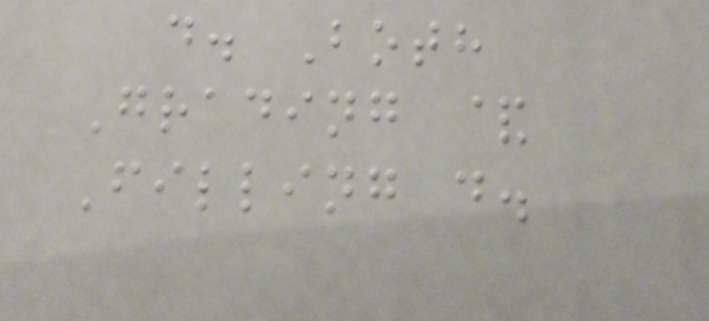d. Both
Grading &
Filling d.
